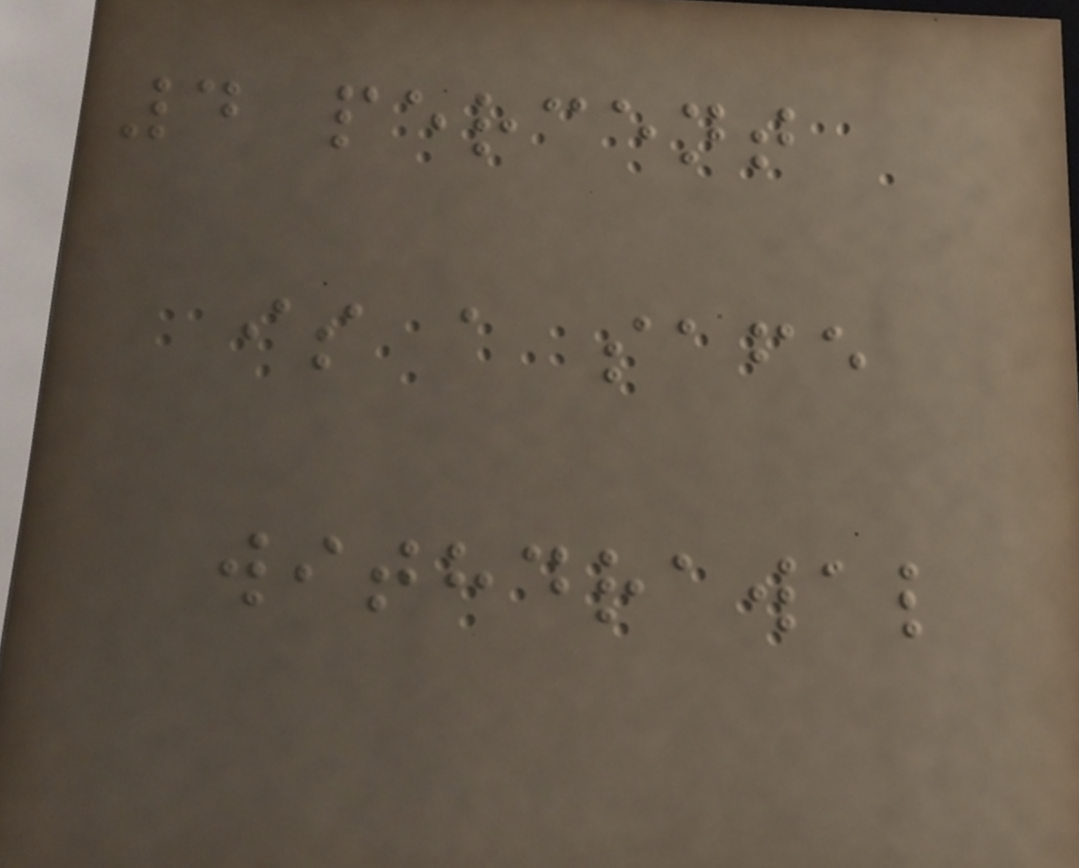4 percent
is a safe
withdrawal
